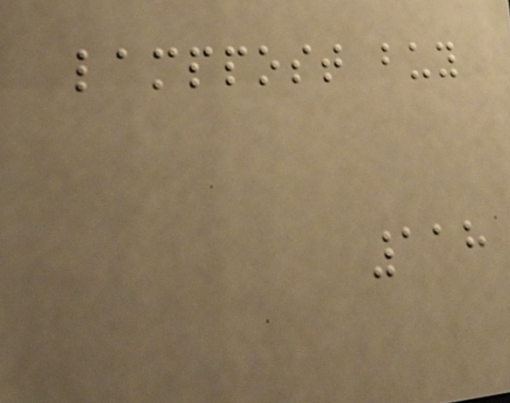lamppost buy
118
